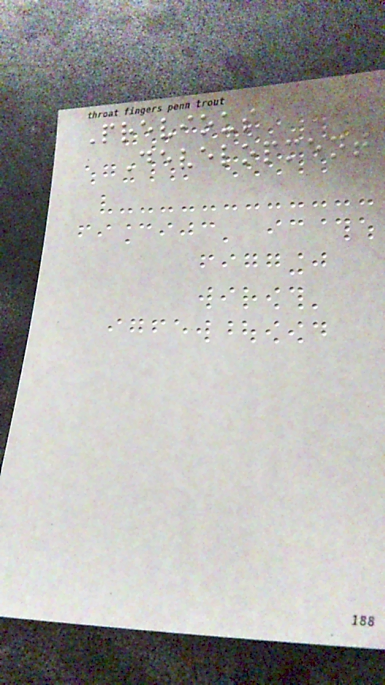Previous
Development
